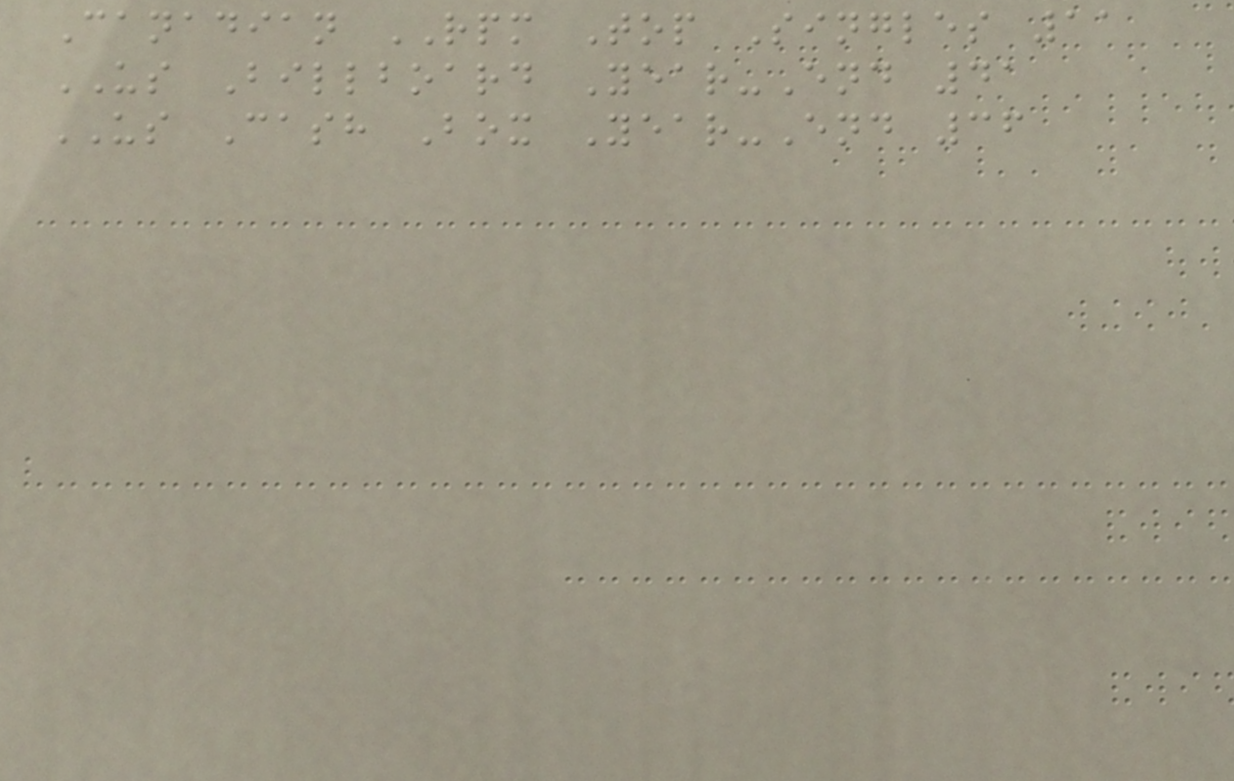Canadian RPM Top Singles 11
US Billboard Year-End 41
US Cash Box Year-End 36
